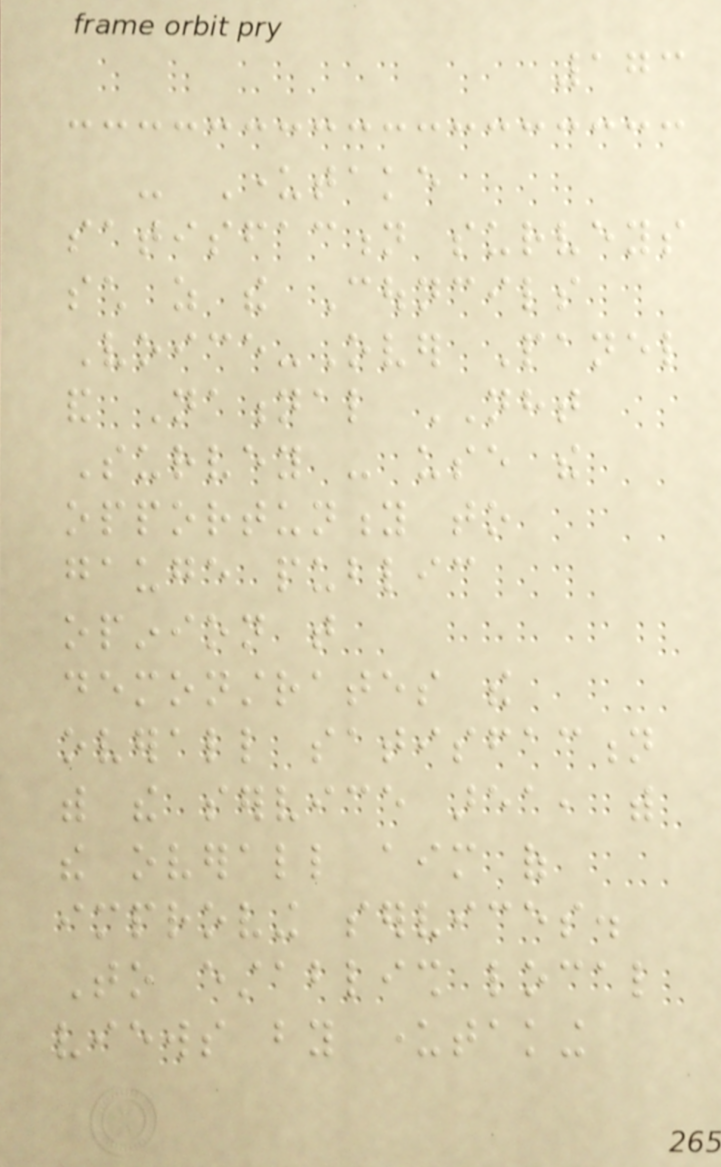173
- Undertake
satisfaction surveys
such as the Councils
Voice-Over Panel
and National NHT
Survey - use the
opportunity to
gauge public
opinion that
demonstrates the
overall satisfaction
with the service area, with
the overall aim of
improving services.
To establish local
views by undertaking
